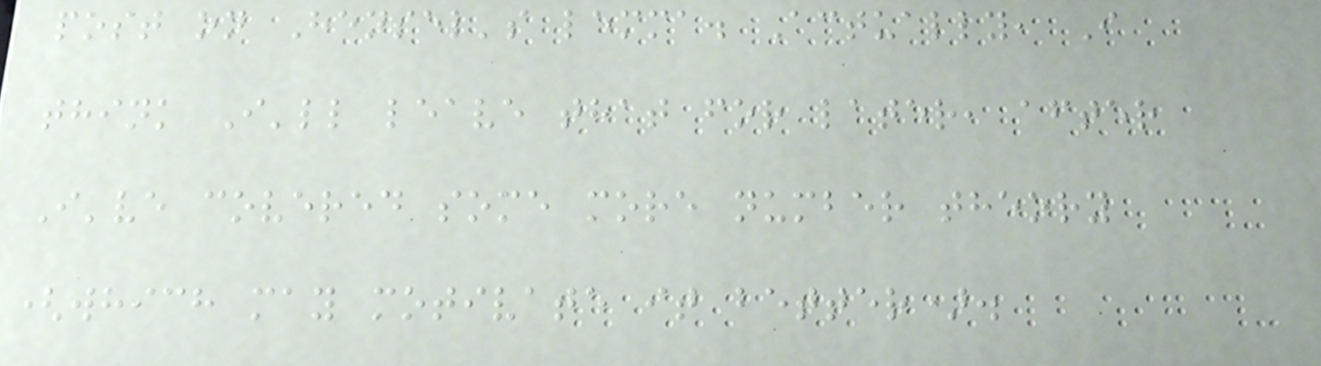post on Hensel's lemma. Actually, I
think I'll leave that for later, after
I've covered some more number theory
(which may motivate it better).
